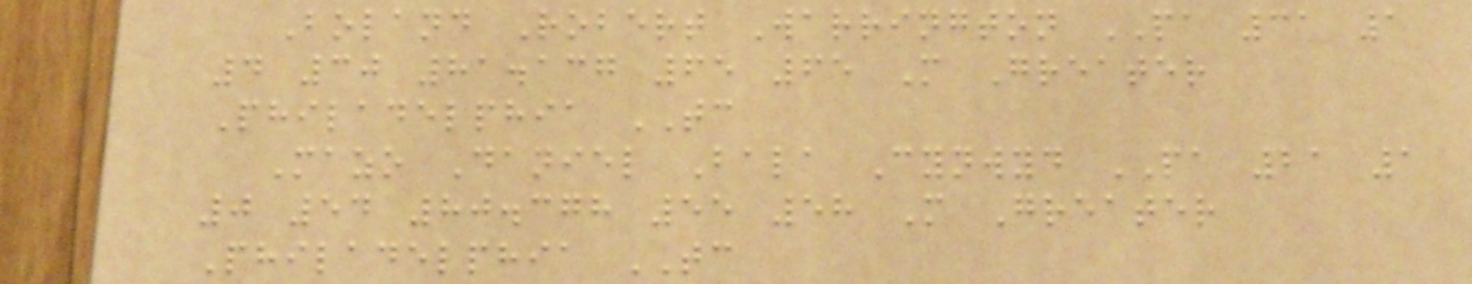Boland Robert Warrington PA 31 1
4 30 81.137 65 65 M Greater
Philadelphia TC
Mazo Daniel Bala Cynwyd PA 21 1
0 54 80.378 55 58 M Greater
Philadelphia TC
